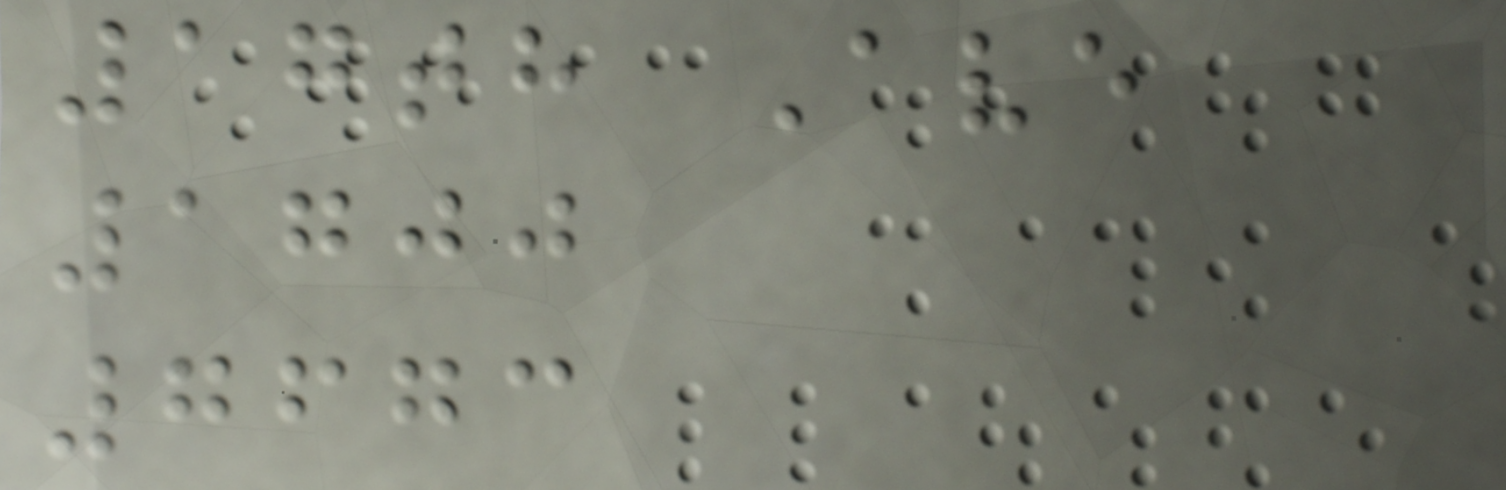17th Ave
1700
7673
